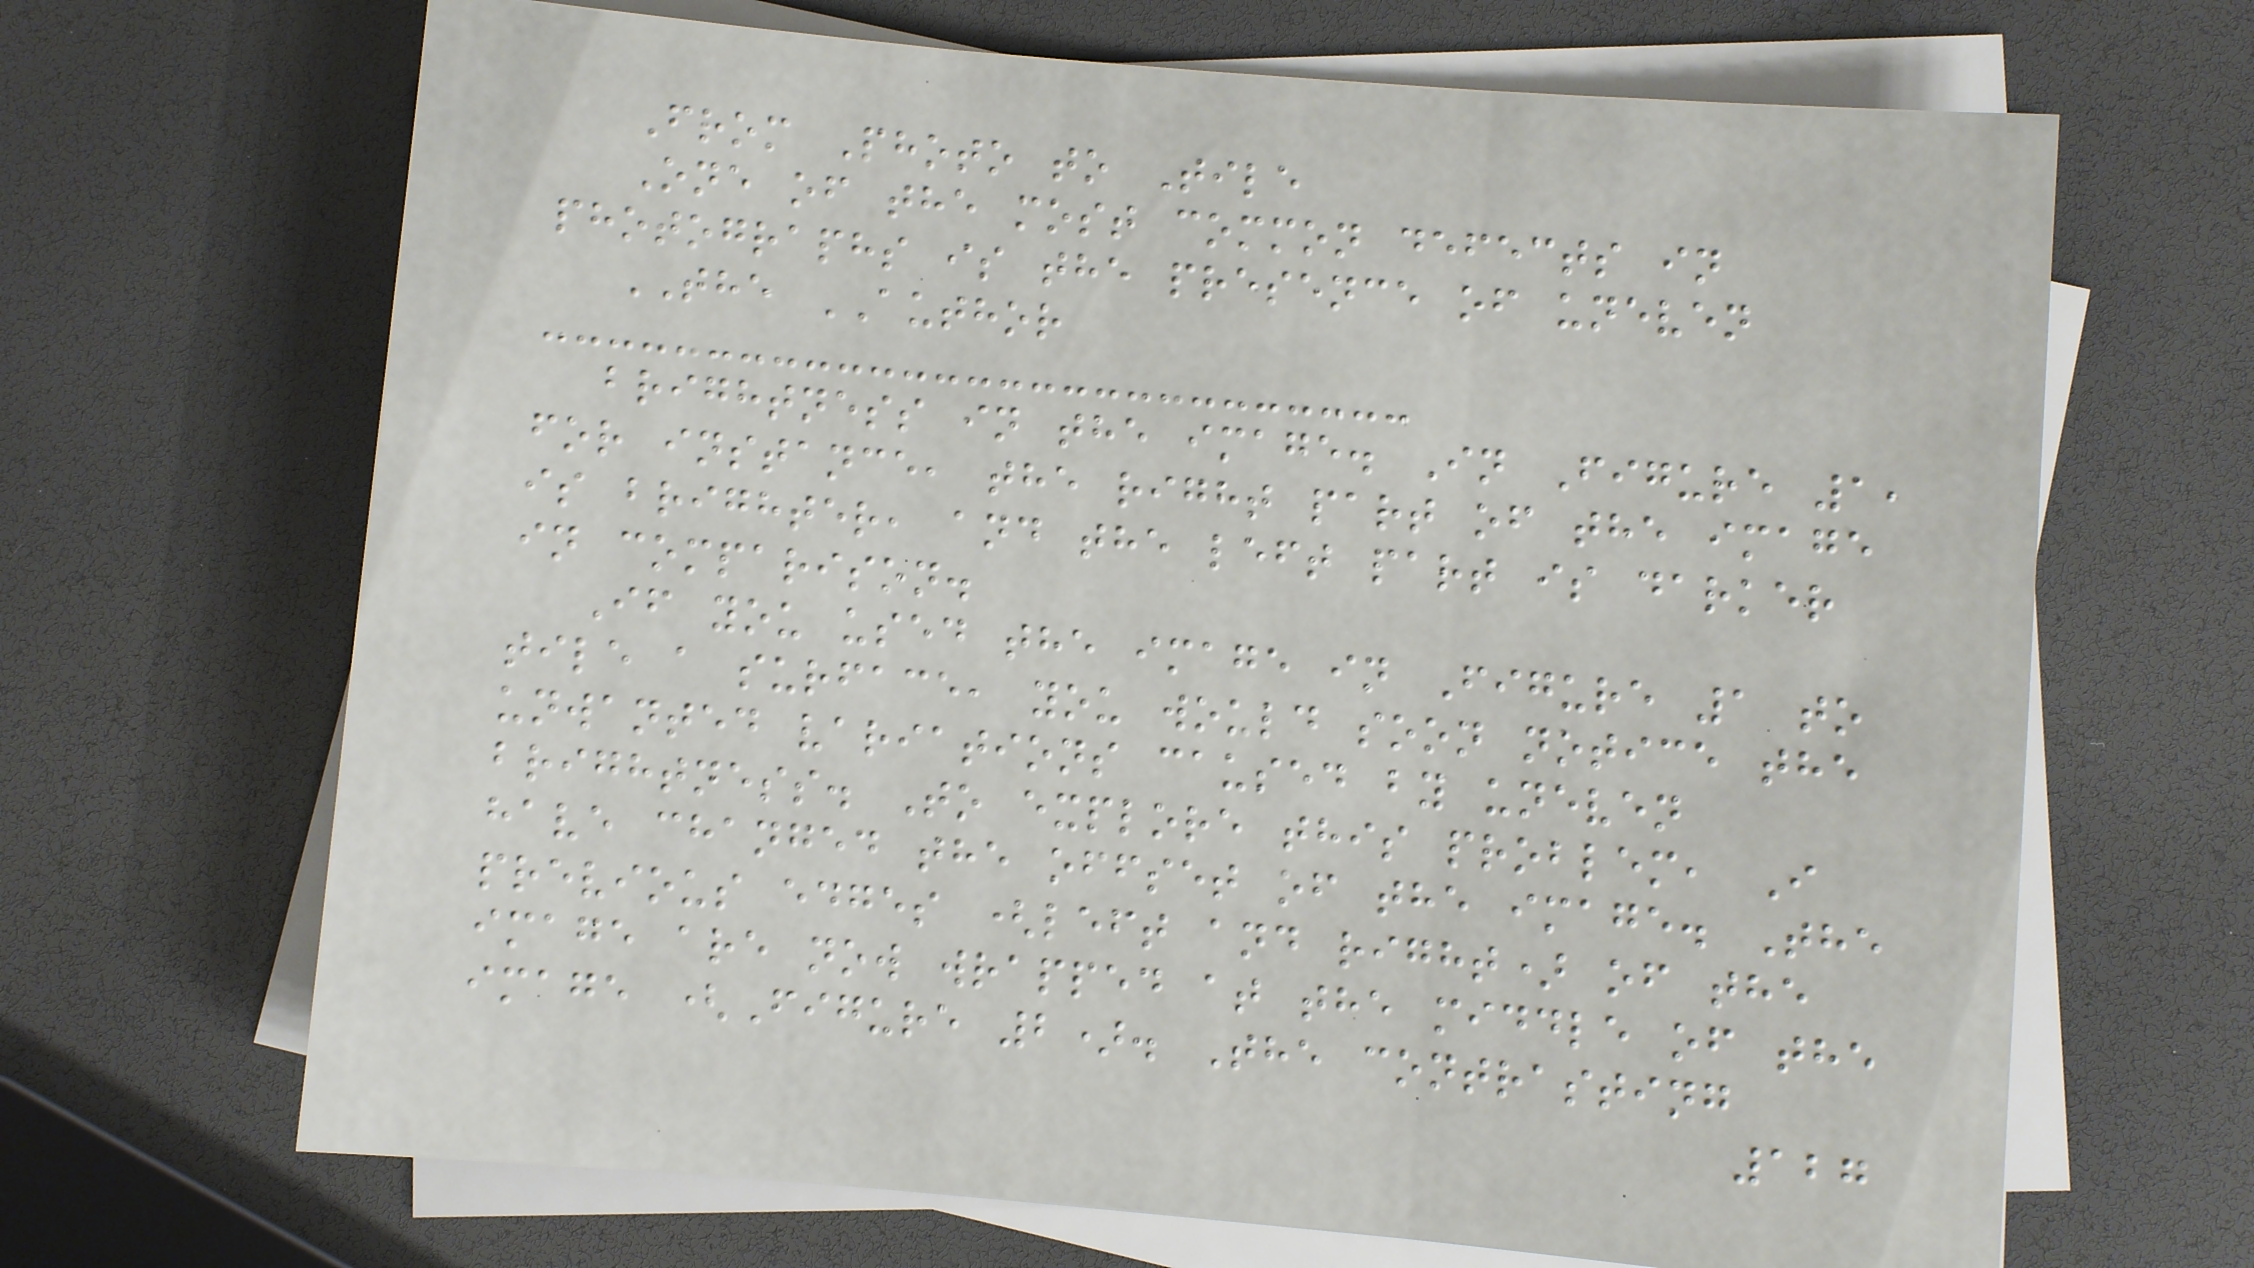From Photo to Tile
One of the most common defects in
photographs is the presence of uneven
THE AUTHOR
brightness in the image. In Figure 1,
for instance, the right part of the image
is brighter, and the left part is darker
in comparison.
If you used the image in Figure 1 to
tile a surface, you would soon notice the
unwanted variations caused by uneven
brightness. To explore this problem, I
have changed the offset of the image. The
previous edges (left and right) of the
image are now wrapped at the middle of the
image (Figure 2). The contrasting
127
